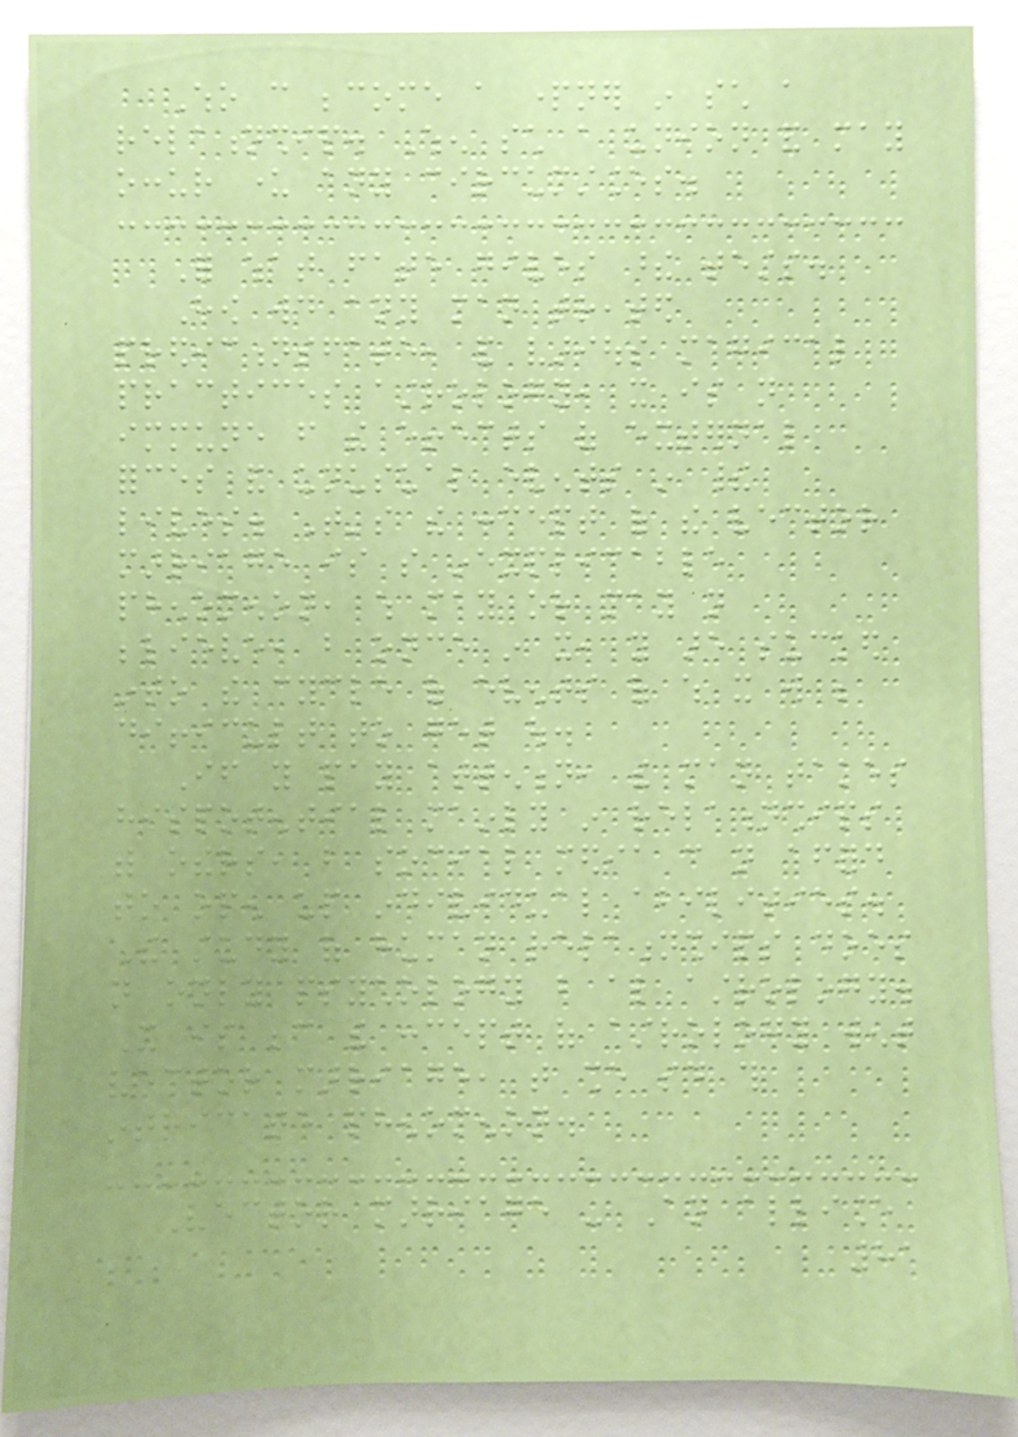Who can become a partner in such a
relationship. When such a union and may
occur under any circumstances.
For what fate gives these tests.
How would any man treated
predictionsfate, and various magical
practices astrology, it is not
immune from the effects of external
forces and unusual events in their
lives. That's the concept of the vector
marriage is so inexplicable
phenomenon, which may or may not
believe, but once in it, you are sucked
into the cycle of events of which it will be
difficult to get out.
If you pay attention, the man takes
hispotential mainly in relationships
with others, but social media can not afford
to open up individual abilities.
The study of human relationships does
not only psychology but also astrology.
It is because the concept of astrology went
vector marriage, that she said this
intricate phenomenon.
Vector marriage - An alliance
81
